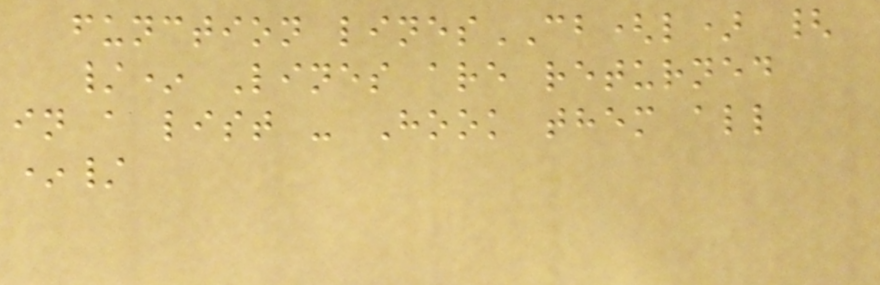function linesCB(l) {
/* Lines are returned
in a list - Hook them all
*/
